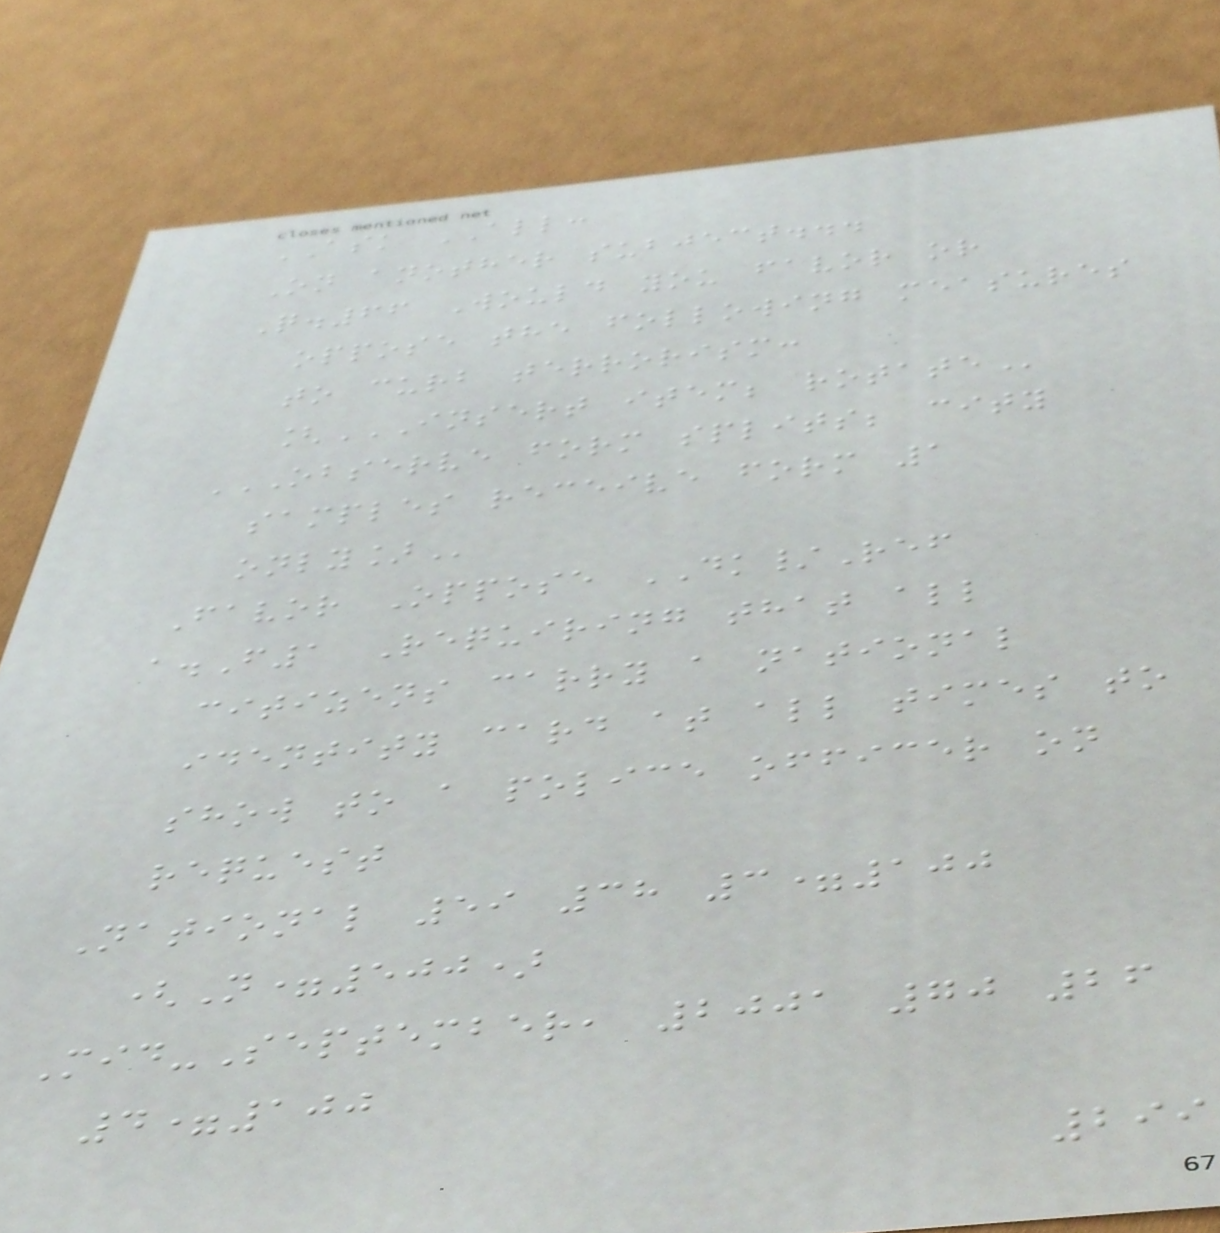ASK ALL:
On another subject...
Q.66 Would you favor or
oppose the following measures
to curb terrorism:
[INSERT ITEM; ROTATE
OBSERVE FORM SPLITS; CITY
SAMPLES RECEIVE FORM 1
ONLY]
Favor Oppose DK/Ref
a.F1 Requiring that all
citizens carry a national
identity card at all times to
show to a police officer on
request
National 59 38 3=100
(N=500)
Mid-September, 2001 70 26
4=100
299
